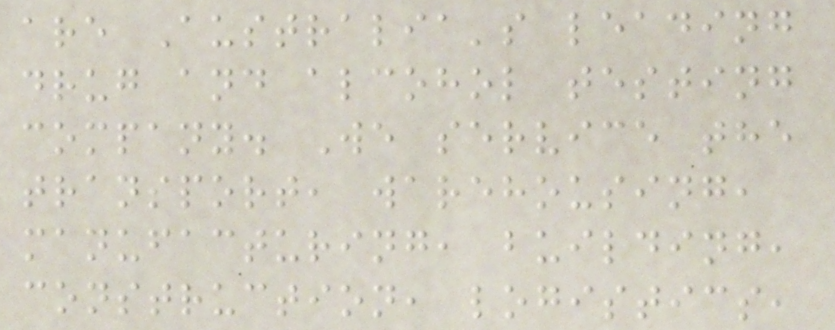are Australia's leading
drug and alcohol testing
company. We service the
transport, warehousing,
manufacturing, building,
construction, logistics,
